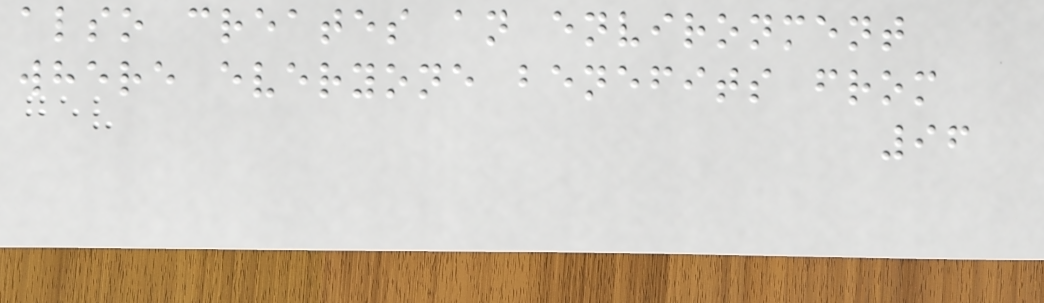also creates an environment
where everyone benefits from
96
